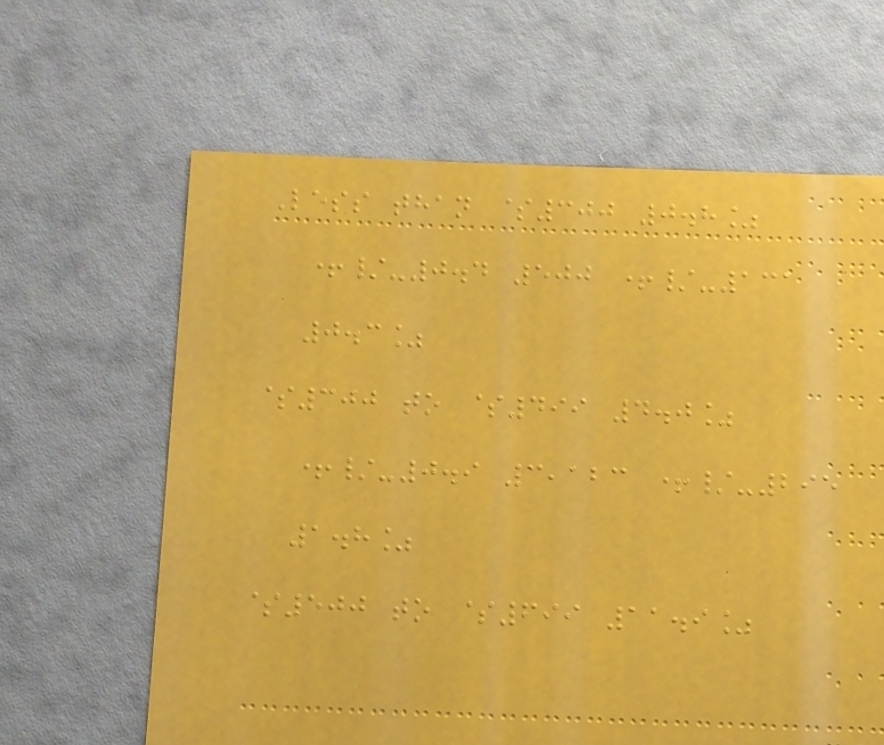Less than $300 0.8%
+/-0.4 500 +/-131
0.3%
$300 to $499 4.0%
+/-0.9 3,123 +/-295
1.8%
$500 to $699 11.9%
